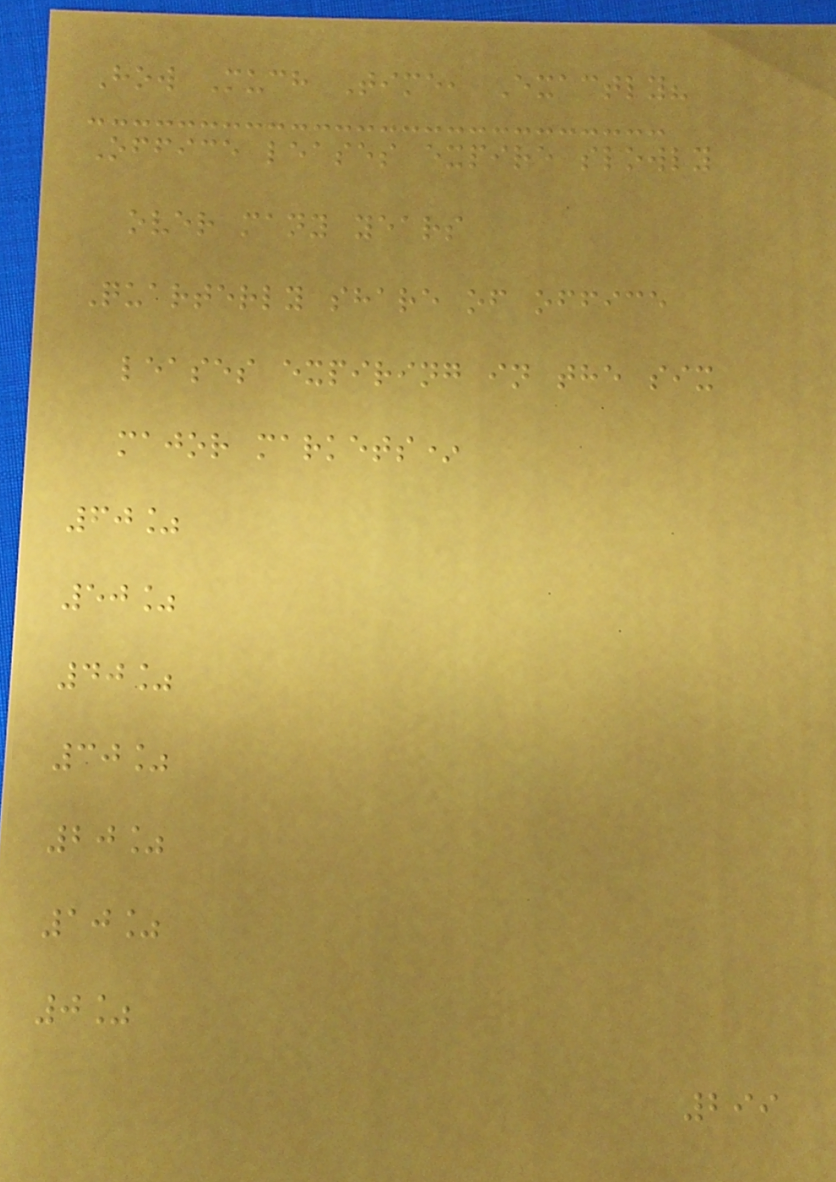How Much Time, Exactly?
Office leases expire slowly
over many years
Quarterly share of office
leases expiring in the six
major markets*
60%
50%
40%
30%
20%
10%
0%
299
